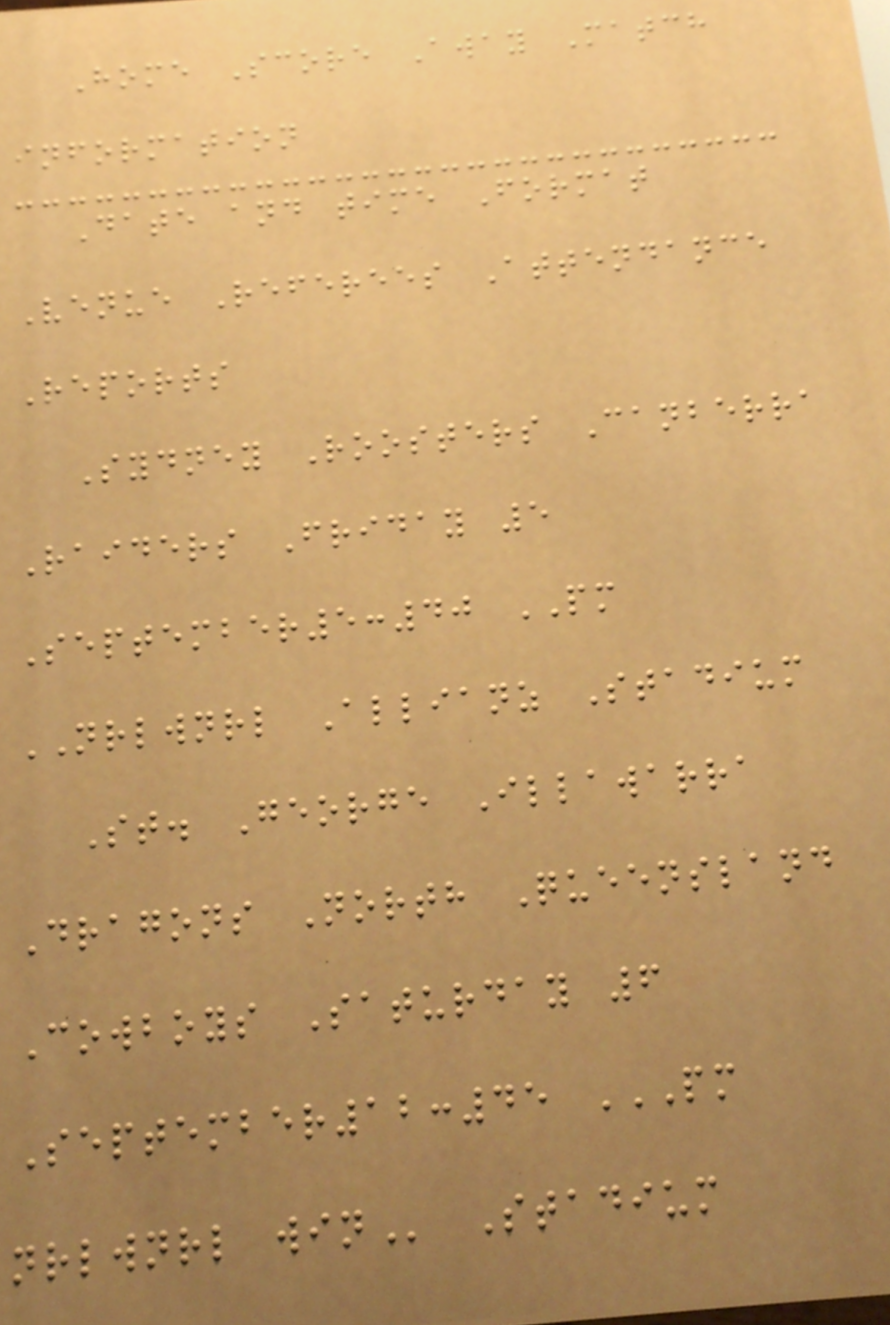Home Score Away Match
information
Date and time Format
Venue Referees Attendance
Reports
Sydney Roosters Canberra
Raiders Friday 5
September5:40 PM
NRLWNRL Allianz Stadium
St. George Illawarra
Dragons North Queensland
Cowboys Saturday 6
September12:45 PM
NRLWNRL WIN Stadium
